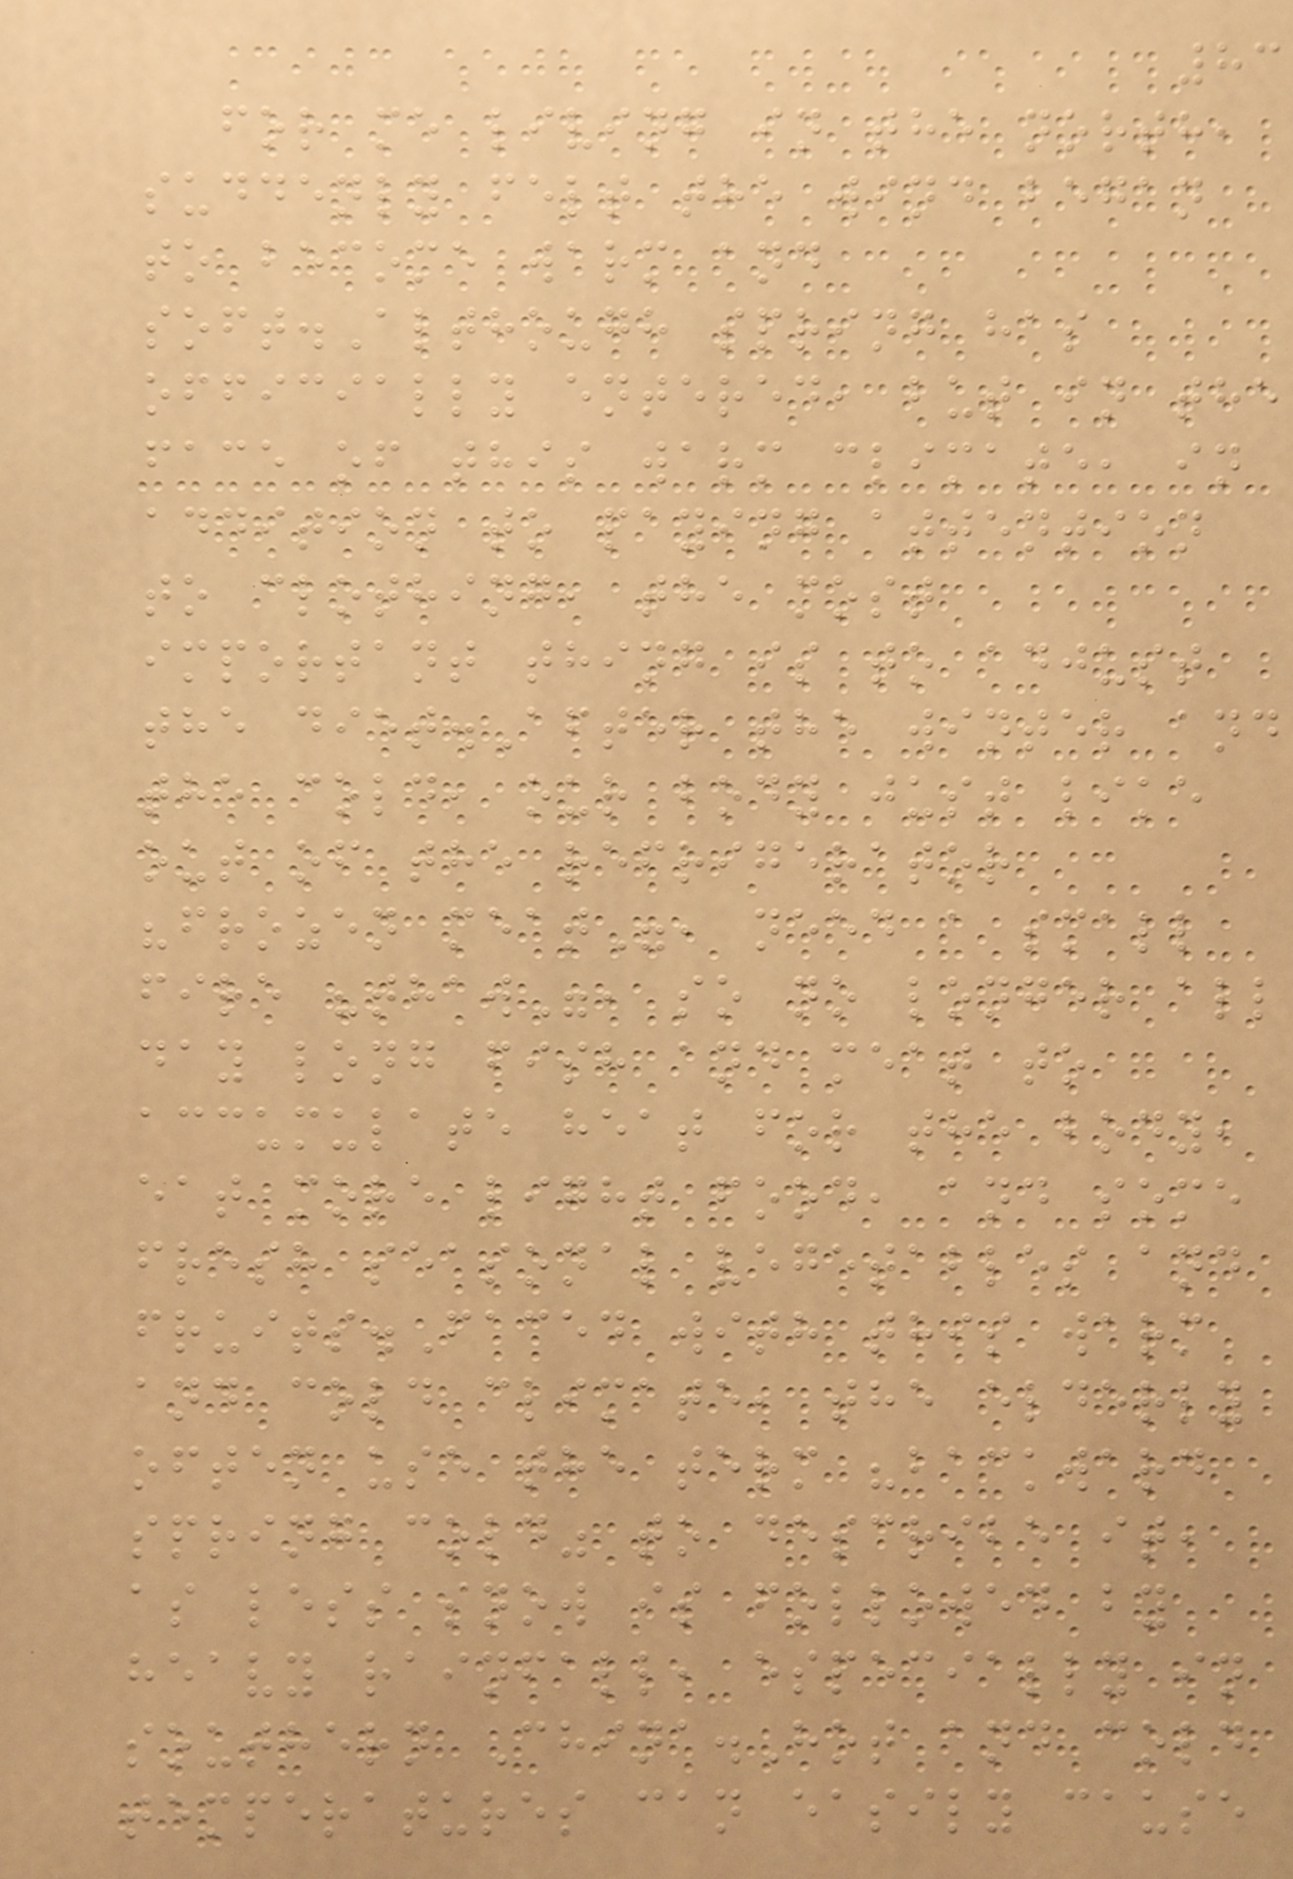83
for me living in the north,
suddenly felt the wind began
to become warm and
soft.Although spring has
officially entered, but in the
face of this warm climate, in
addition to paying attention
to clothing, the most
important thing is to adjust
the diet.After the winter and
the cold, our body just like
out of the refrigerator
"frozen meat", need a small
fire "thaw", so no longer all
day long fish and meat to
accumulate heat for the body,
eat more light food, and some
fresh seasonal vegetables and
fruits.Faced with this warm
and cold climate, the elderly
often use the term "backward
spring cold" to describe it,
as less snow is followed by
heavy rainfall, especially in
southern China.Hot and cold
temperatures can easily cause
